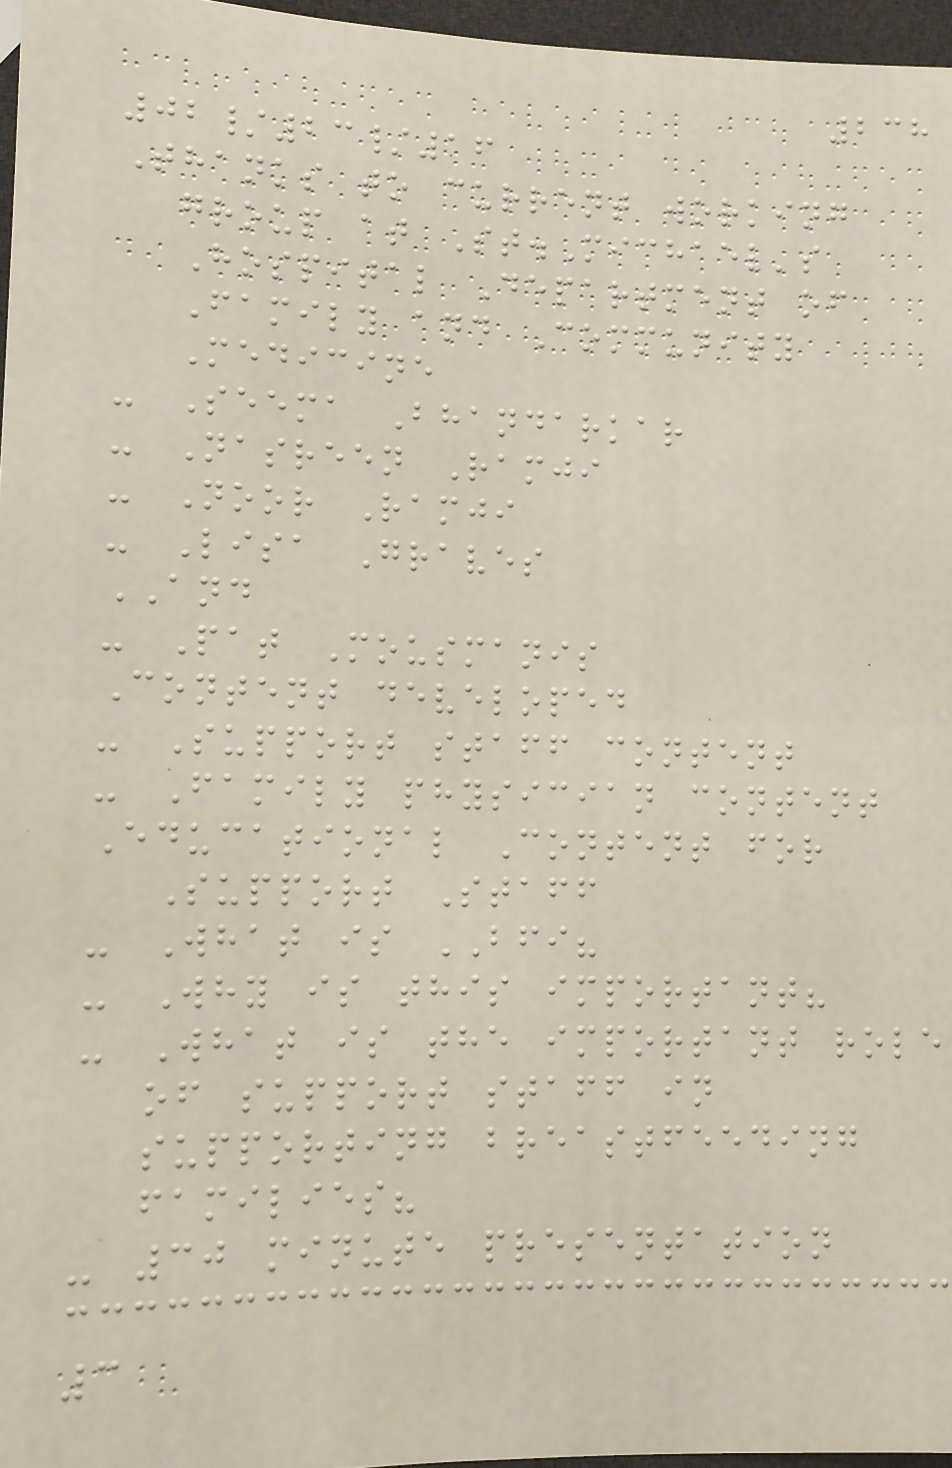238
02/23/16
Thanks to current working
group at St.Michael's
Hospital Department of
Family and Community
Medicine
- Seema Bhandarkar
- Nasreen Ramji
- Noor Ramji
- Lisa Graves
AND
- Pat Mousmanis
Content developed
- Support staff content
- Family physician content
Educational Content for
Support Staff
- What is BFI?
- Why is this important?
- What is the important role
of support staff in
supporting breastfeeding
families?
- 30 minute presentation
3
